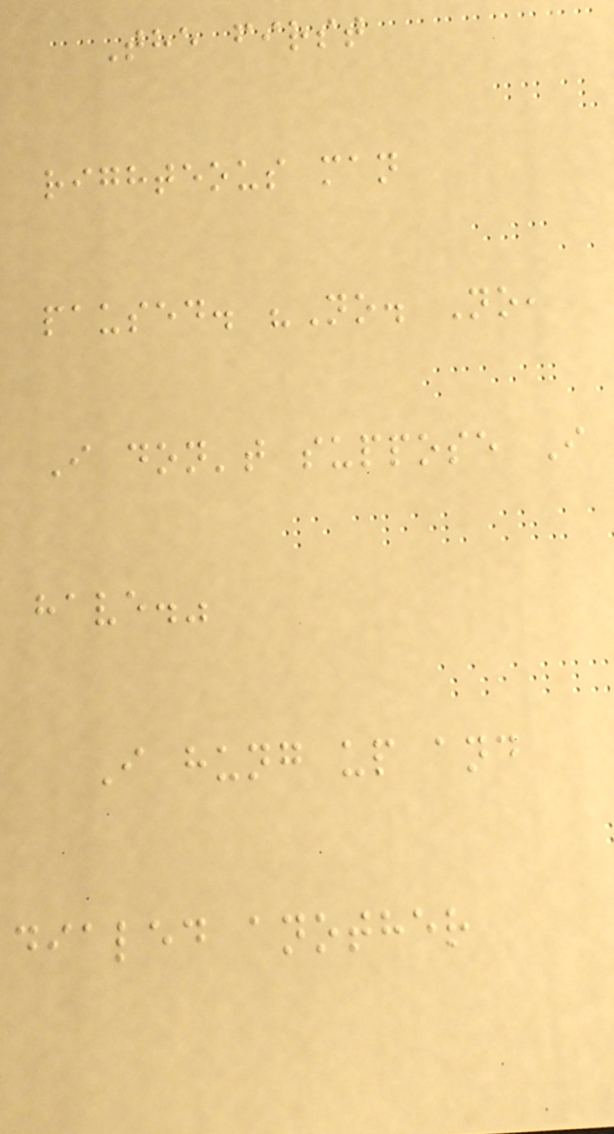The first
righteous man
paused. "No. No,
I don't suppose I
have."
I hung up and
dialed another
